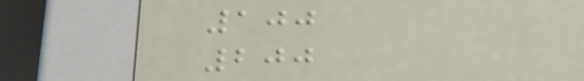100
200
